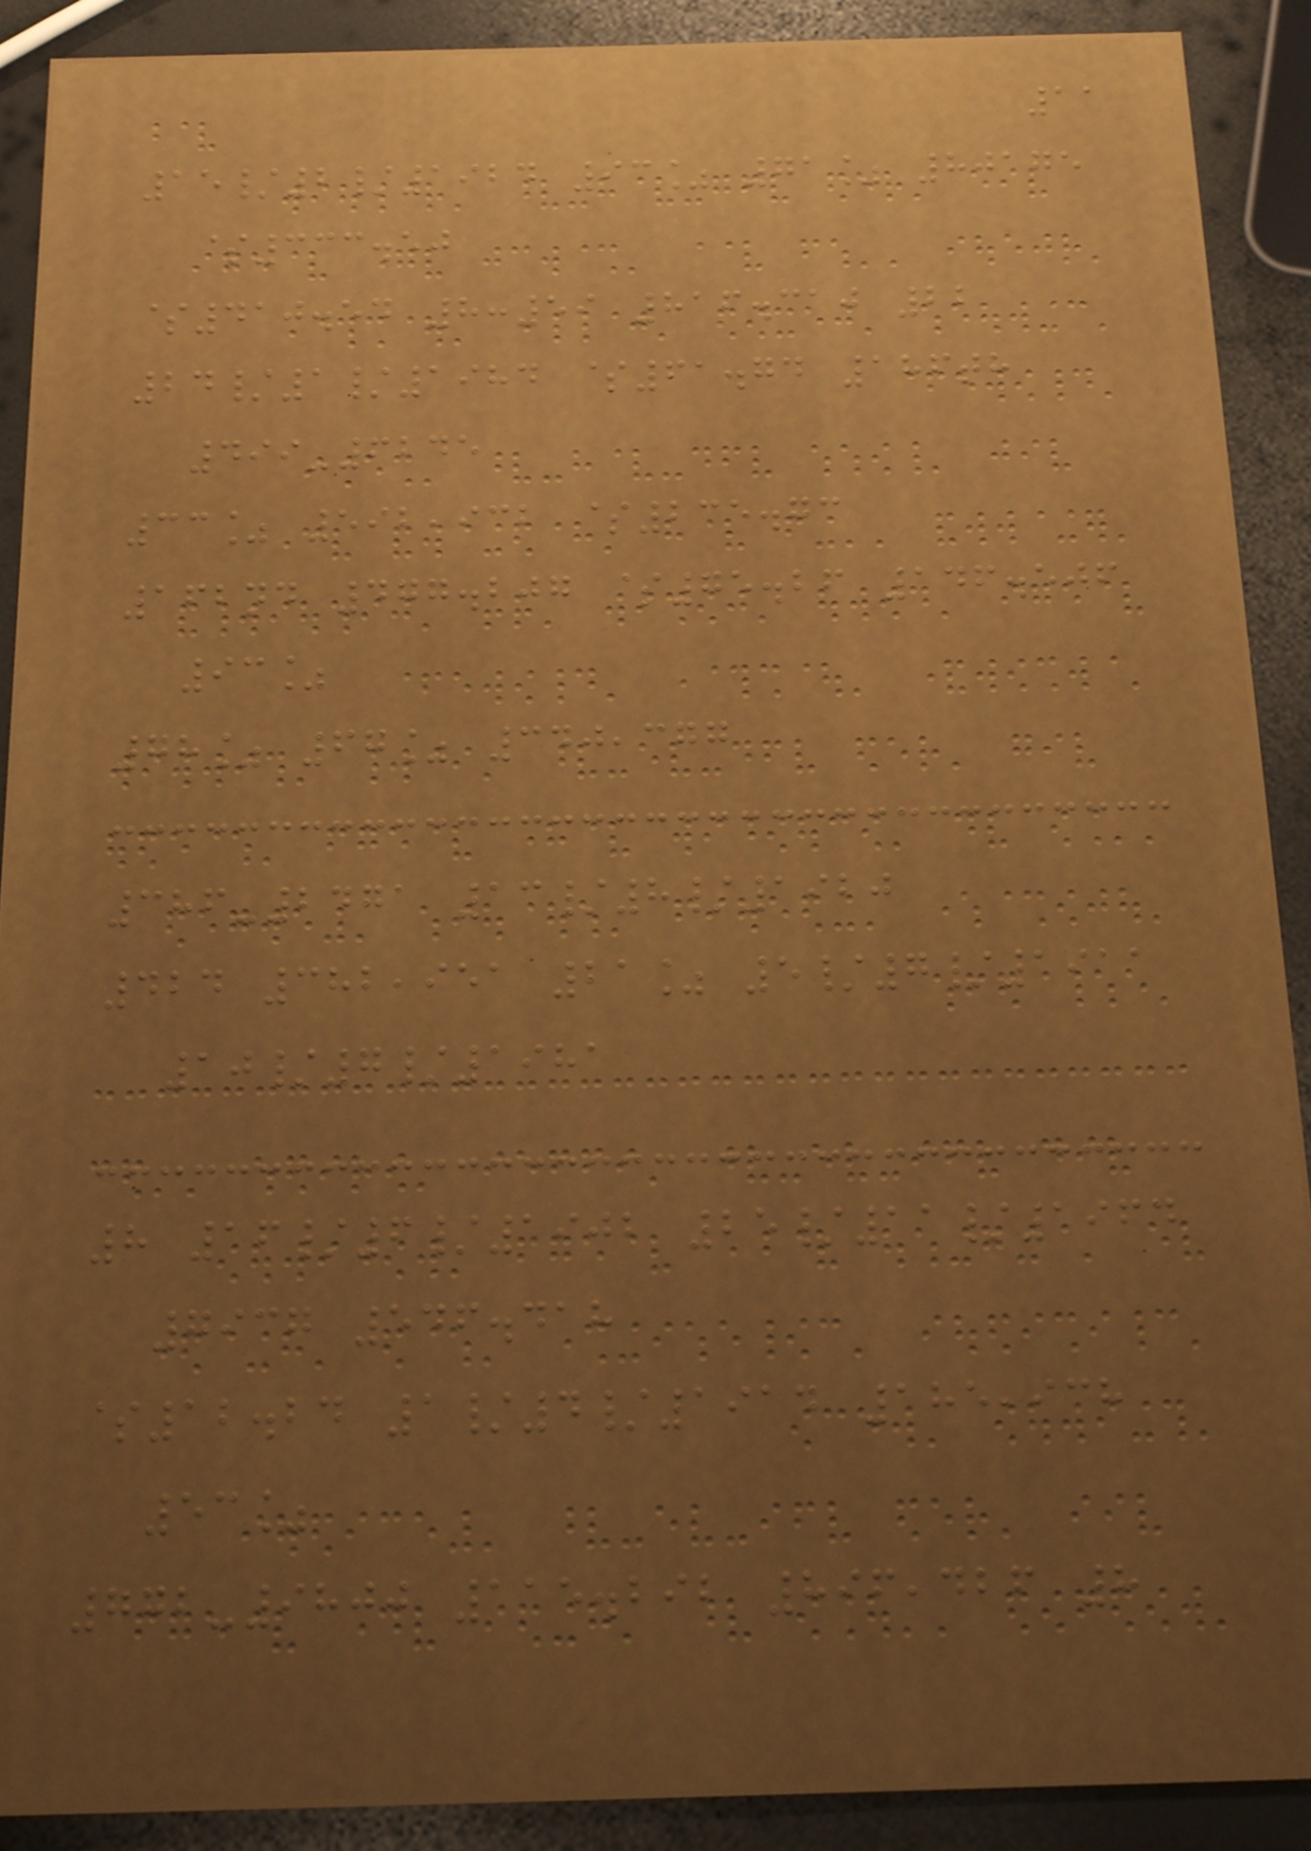11
15/2/1924 93% 71% 80175
$333.50
$410.54 8:59 816.310 22
24/1/1984 $61.74 186th
499-6245
33% 592,932 $235.73
162nd 477.207 $75.26 146.506
93%
78% 67% 340,377
386-2471 13/8/1920
424 382,951 21% 5/7/1911
10/7/1981
8 16/6/1902 25/11/1964
7937 546.418
$12.24 1/4/1914 185,938
53%
772-9800 115.292 896,426 8
